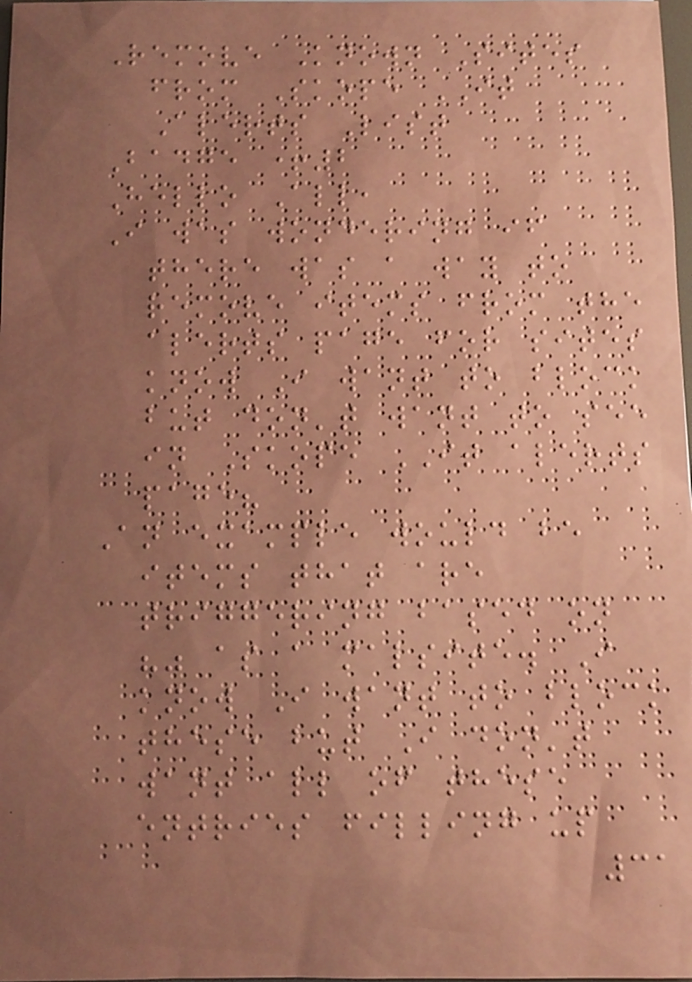Remove Known Sites
from Skope IT
Alerts List
Badge +2
Hello All,
I was wondering if
there was a way to
remove items from the
alerts page for sites
know I want to block
but don't want to see
in Skope IT alerts
page?
An example would be
items that are
triggering based on
"" as a malsite. I
know I want to block
these but I don't
want all of these
entries filling up
31
